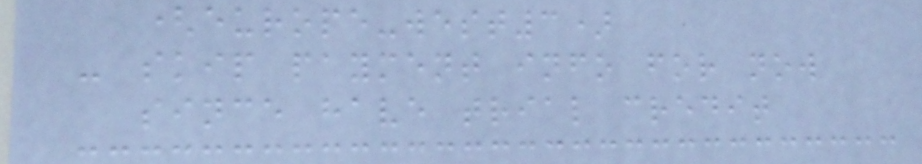(europe-west3)
- skip payment info for now
since have trial credit
